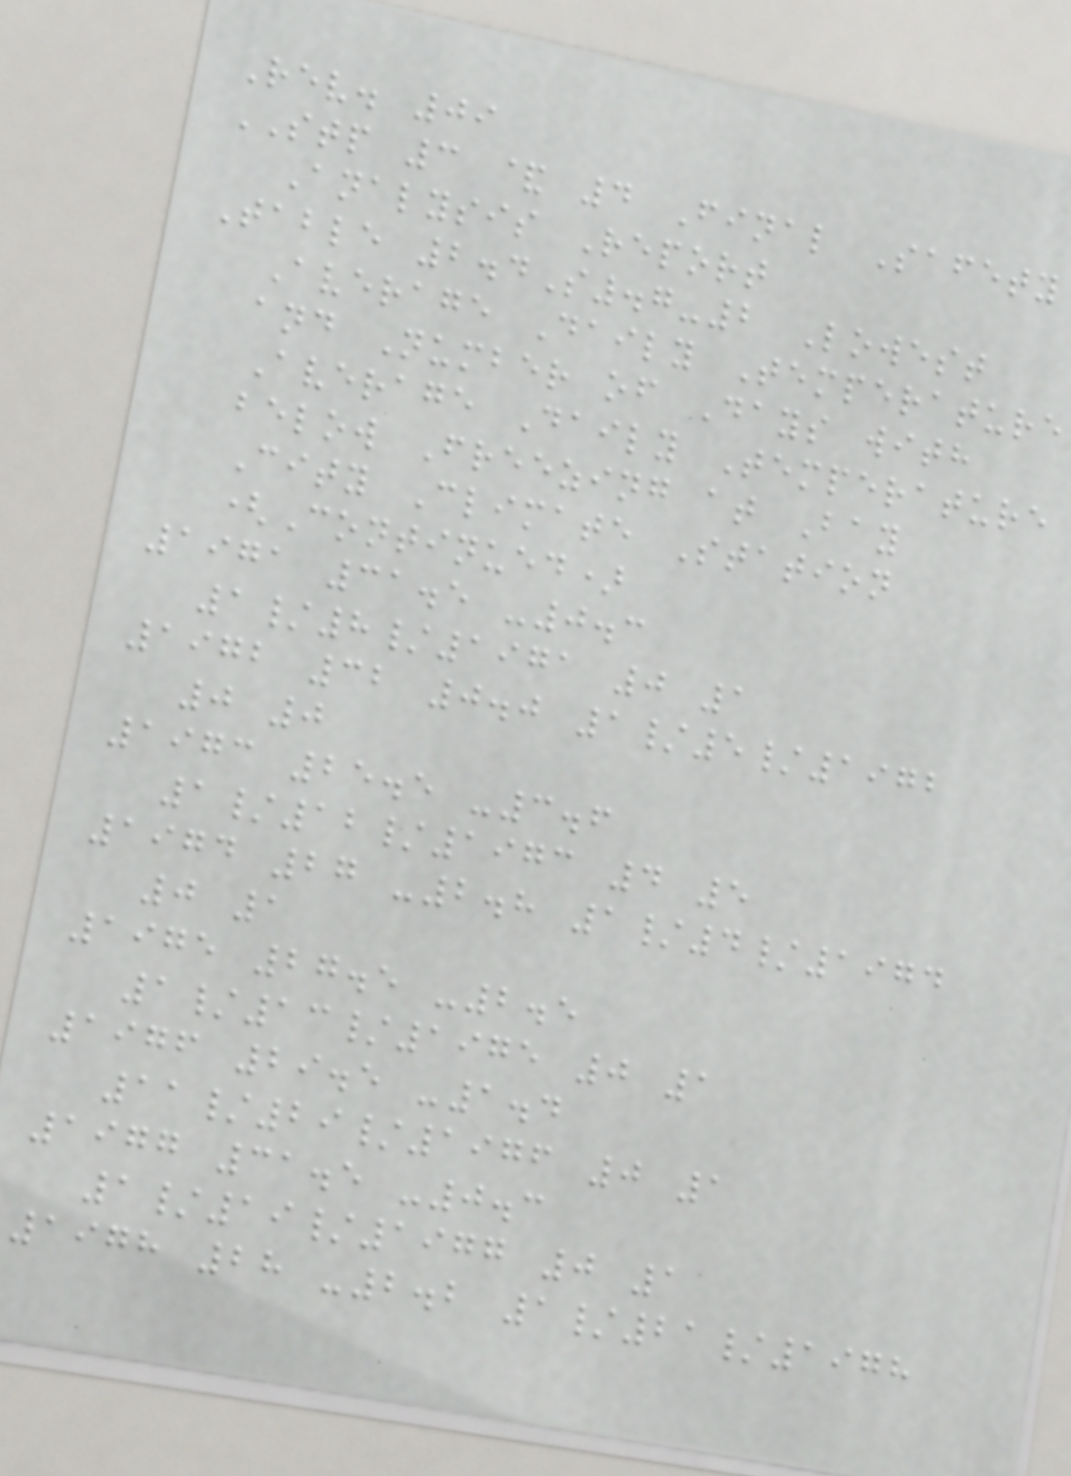Rev. 09
STP 3 & 4 Final Safety
Analysis Report
Table 2.4S.7-2 Lowest
Average Daily Temperature
and Number of Days with
Average Daily Temperature
below Freezing at Bay
City Climate Station
(Continued)
1971 31.5 -0.3
1/8/1971 0 1
1972 32 0.0 1/5/1972
0 0
1973 25.5 -3.6
1/12/1973 4 5
1974 27 -2.8 1/4/1974
0 1
1975 27.5 -2.5
1/13/1975 0 1
1976 29.5 -1.4
11/29/1976 0 1
1977 31.5 -0.3
1/19/1977 0 1
1978 28 -2.2 1/21/1978
